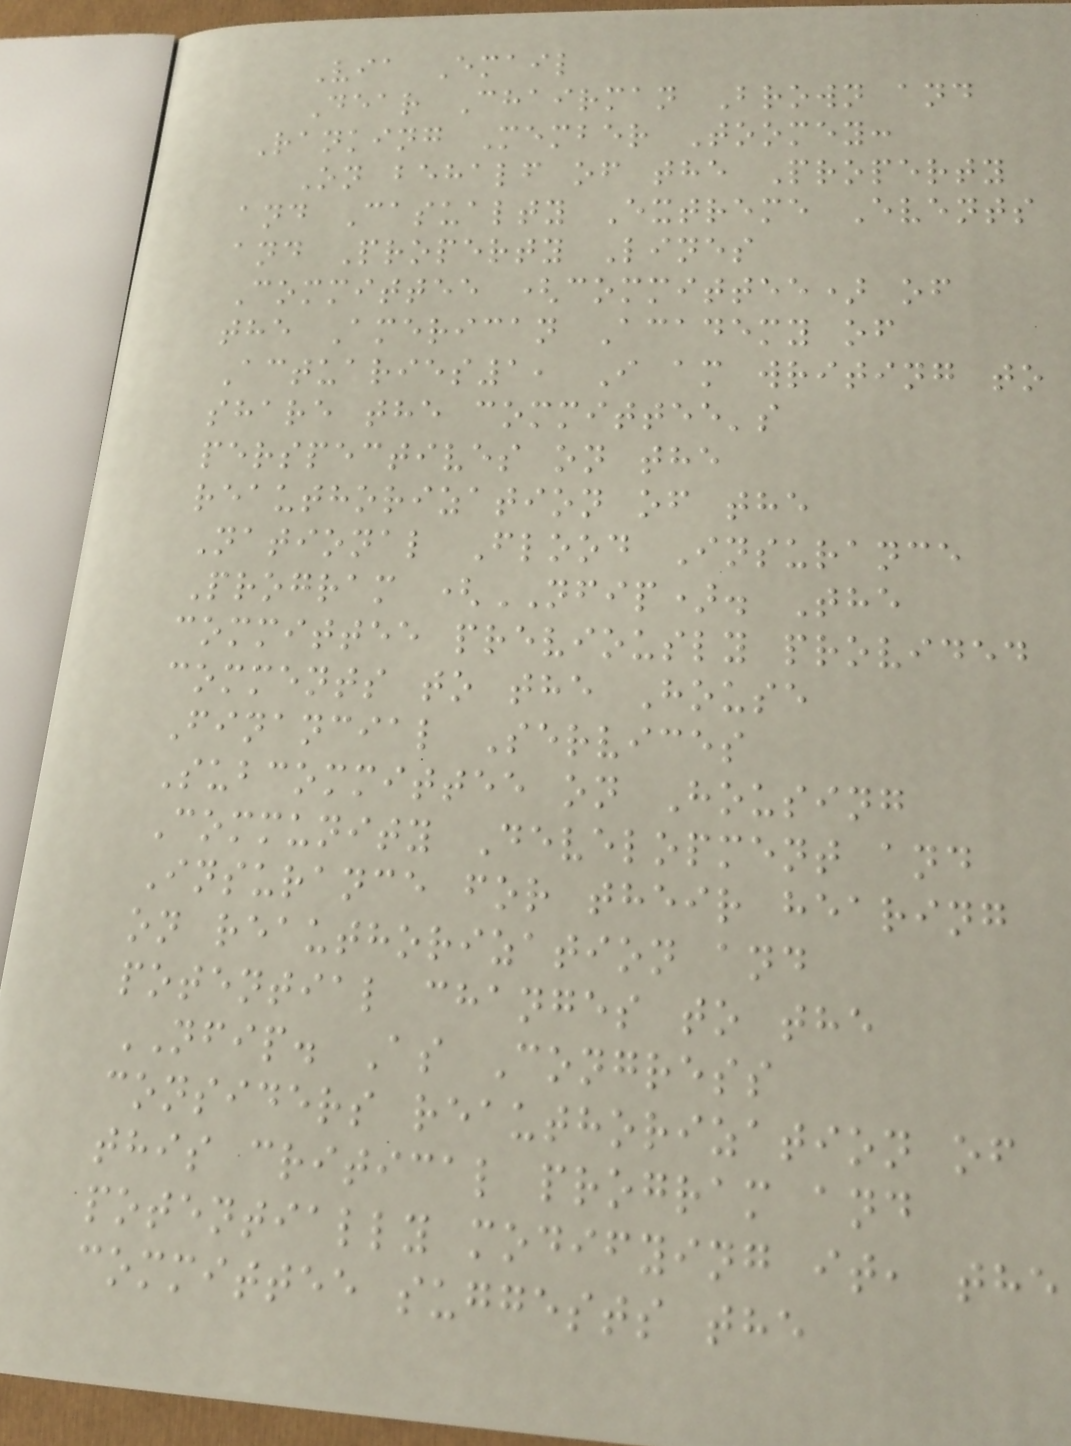Via Email
Dear Chairman Brown and
Ranking Member Toomey:
On behalf of the Property
and Casualty Extreme Events
and Property Lines
Committee (committee) of
the American Academy of
Actuaries1, I am writing to
share the committee's
perspectives on the
reauthorization of the
National Flood Insurance
Program (NFIP). The
committee previously provided
comments to the House
Financial Services
Subcommittee on Housing
Community Development and
Insurance for their hearing
on reauthorization and
potential changes to the
NFIP. As Congress
considers reauthorization of
this critical program and
potentially modifying it, the
committee suggests the
